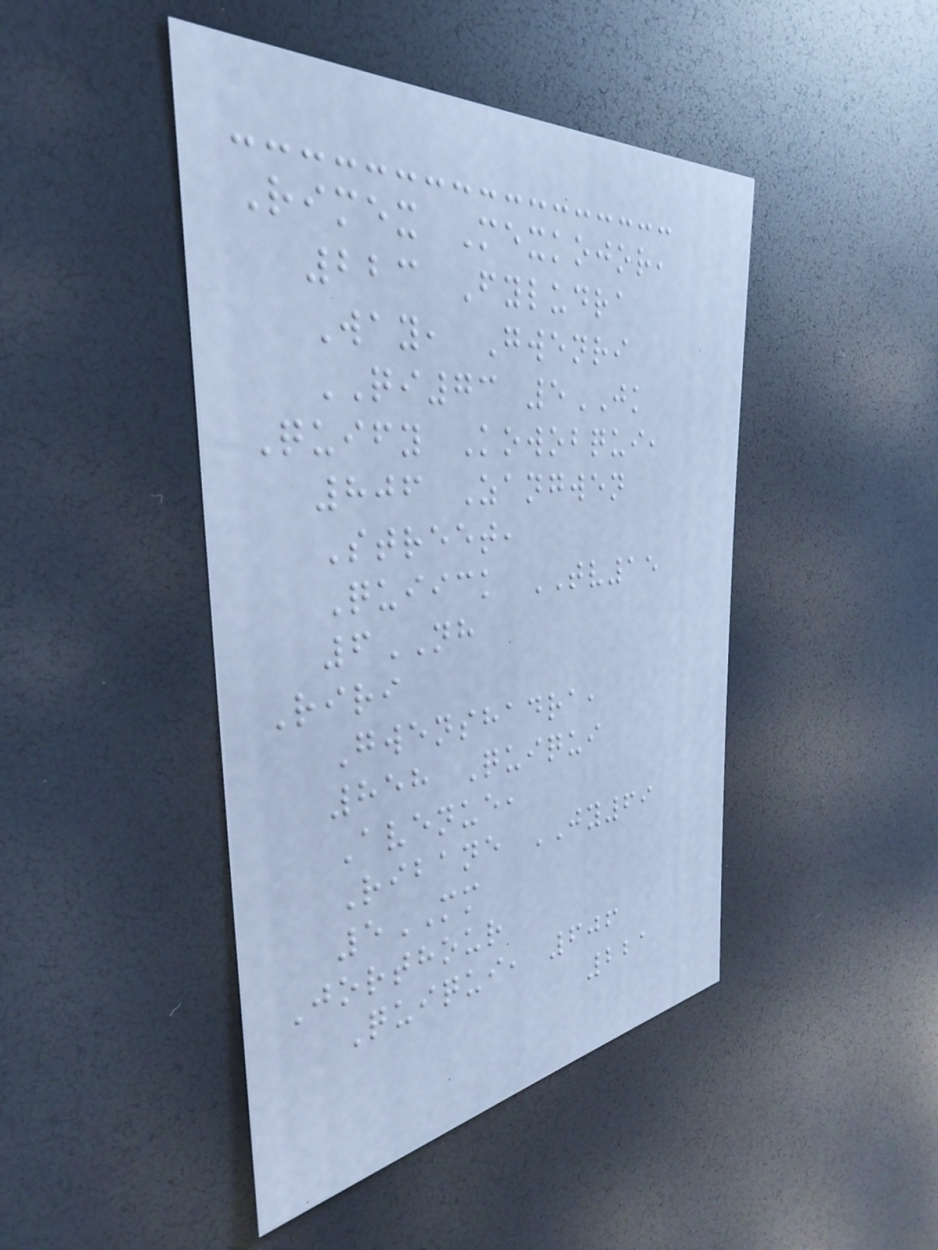Rimex Mexkojor,
223 Fyludra
Way, Gwenri
QI73 5JK
Quify Kowobqui,
806 Zangwen
Street,
Quiick TV15
6NH
Riri
Gwenshadra,
858 Quiqui
Avenue,
Ribane JY69
5MM
Jorthour
Quiqui, 606
221
